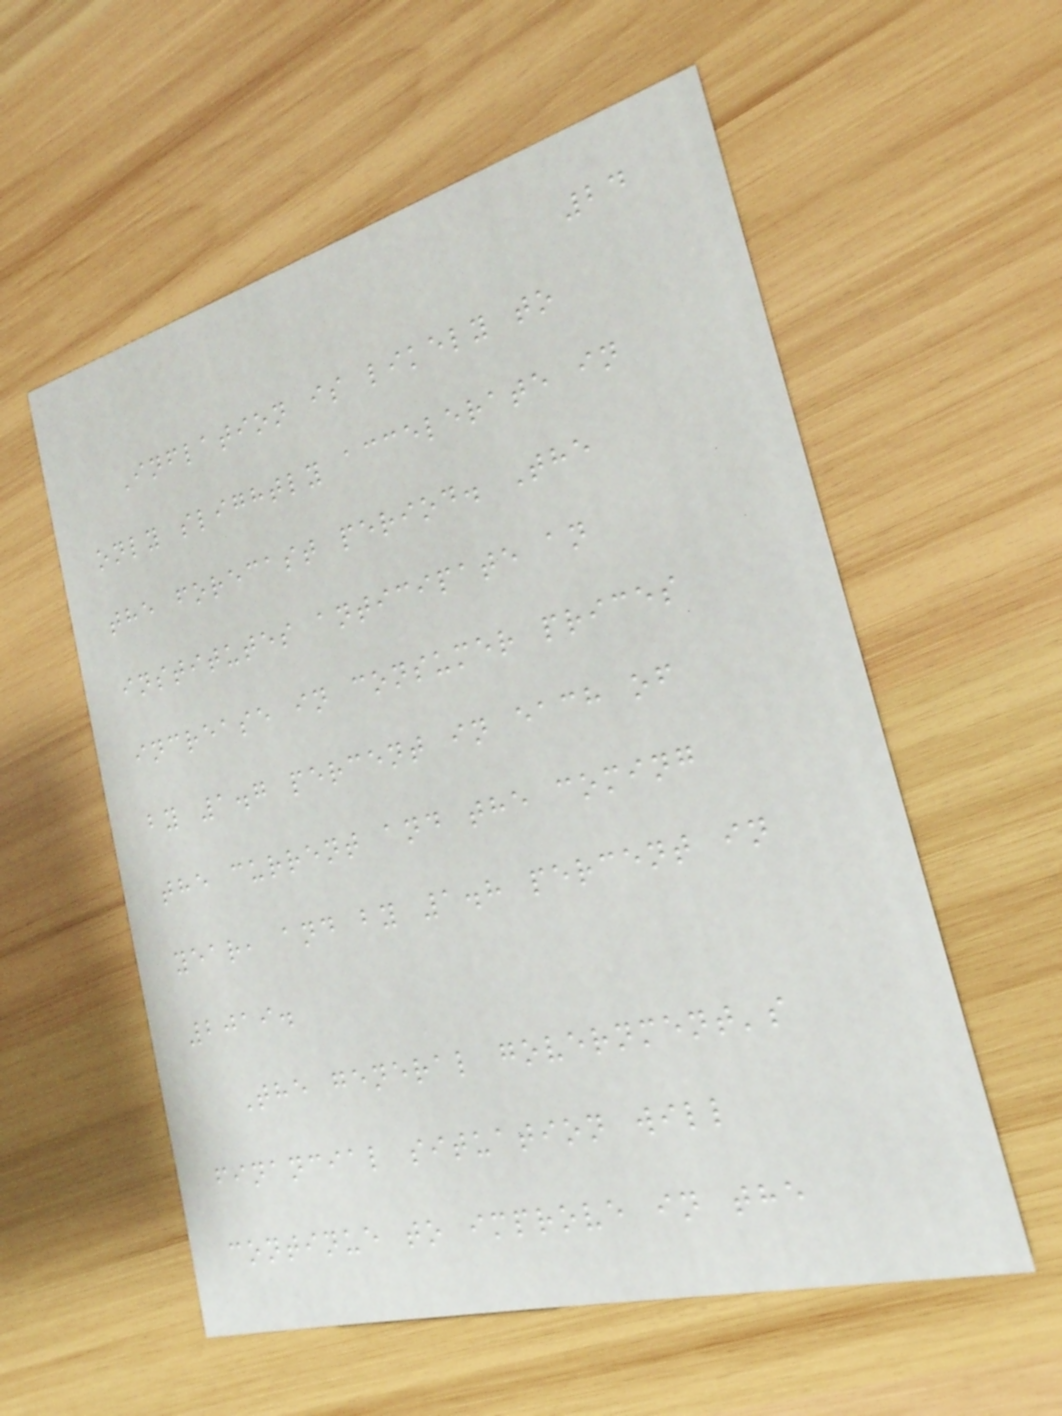24
Inflation is likely to
only slightly accelerate in
the forecast period. The
institutes anticipate an
increase in consumer prices
by 1.7 percent in each of
the current and the coming
year, and by 1.8 percent in
2019.
The general government's
financial situation will
continue to improve in the
